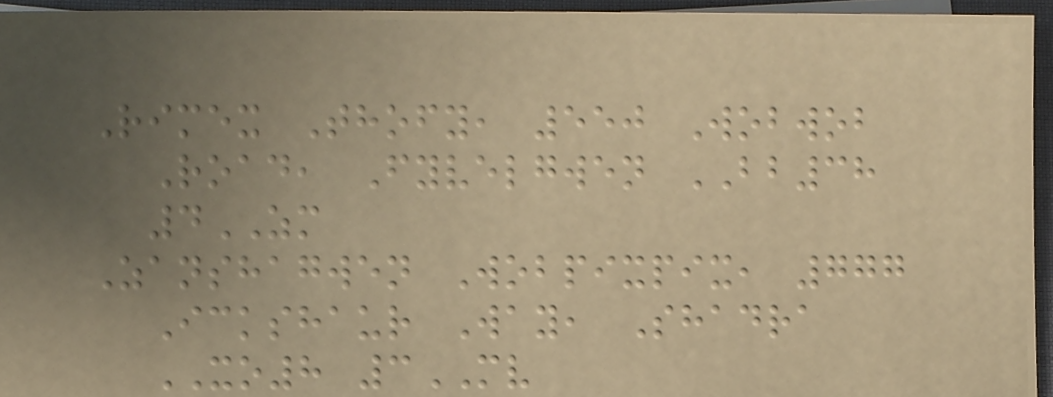Rimex Thofy, 550 Wobwob
Road, Fyvelgwen BB38
4ZM
Zanshagwen Wobpixpix, 777
Ickshaur Way, Shadra
XO8 3MV
